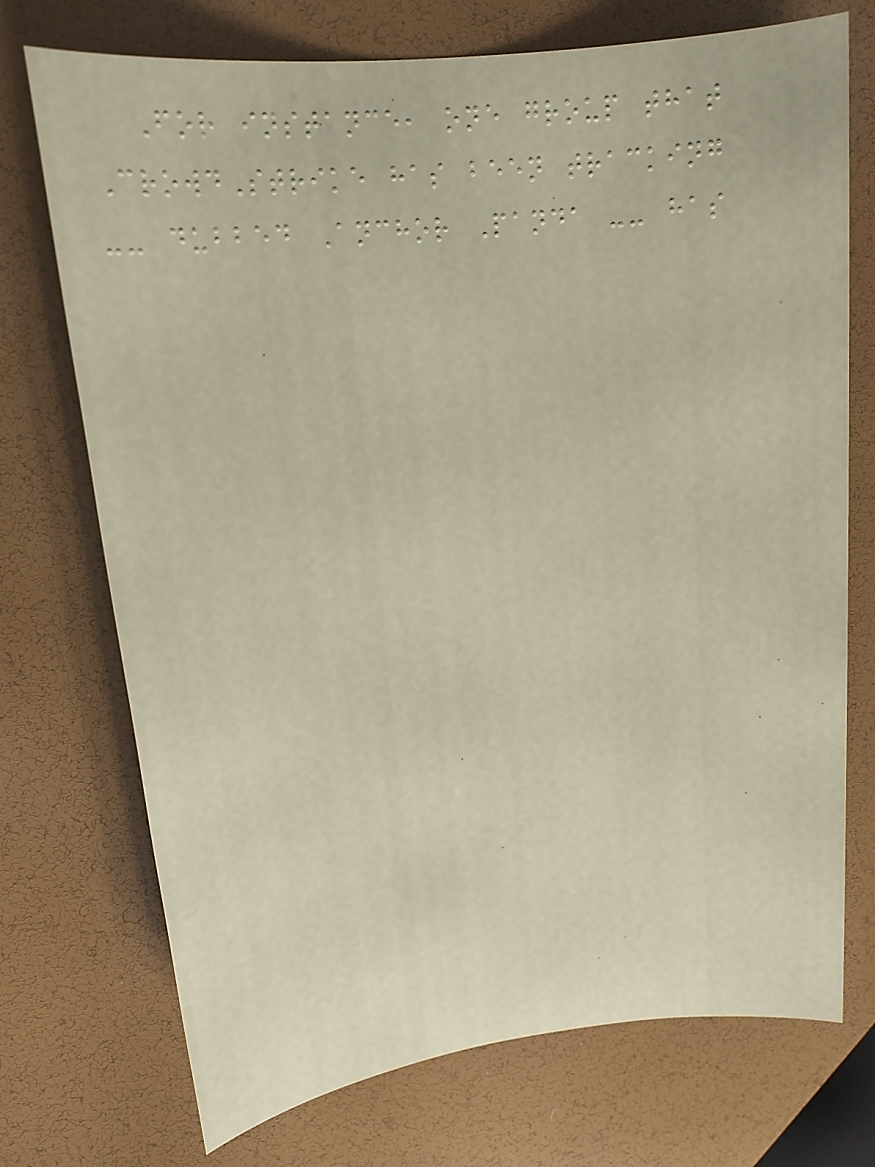For instance, one group that
CrowdStrike has been tracking
-- dubbed Anchor Panda -- has
